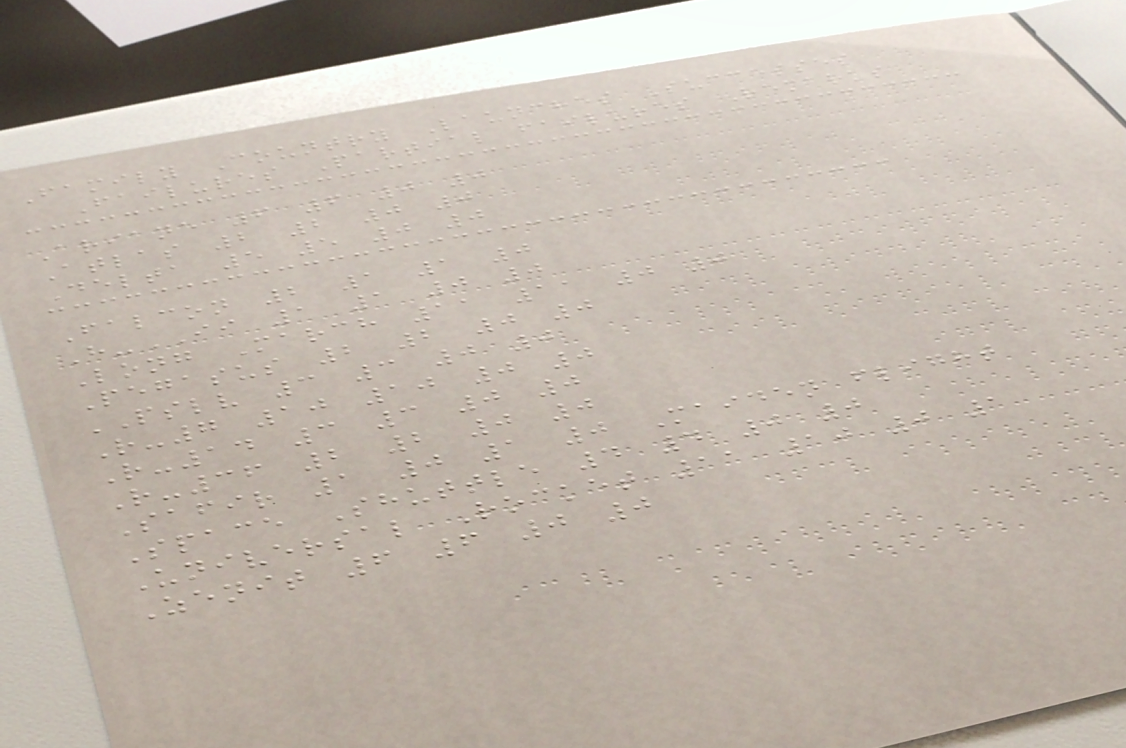Family Country Launches Successes
Failures Partial failures Remarks
Ariane 6 6 0 0
Atlas 2 2 0 0
Delta 5 5 0 0
Falcon 2 1 1 0
H-II 1 1 0 0
Long March 11 11 0 0
Pegasus 2 2 0 0
PSLV 3 3 0 0
R-7 10 10 0 0
R-14 3 3 0 0
R-36 2 2 0 0
Safir 1 0 1 0 Maiden flight
Space Shuttle 4 4 0 0
Universal Rocket 11 10 0 1
Zenit 6 6 0 0
